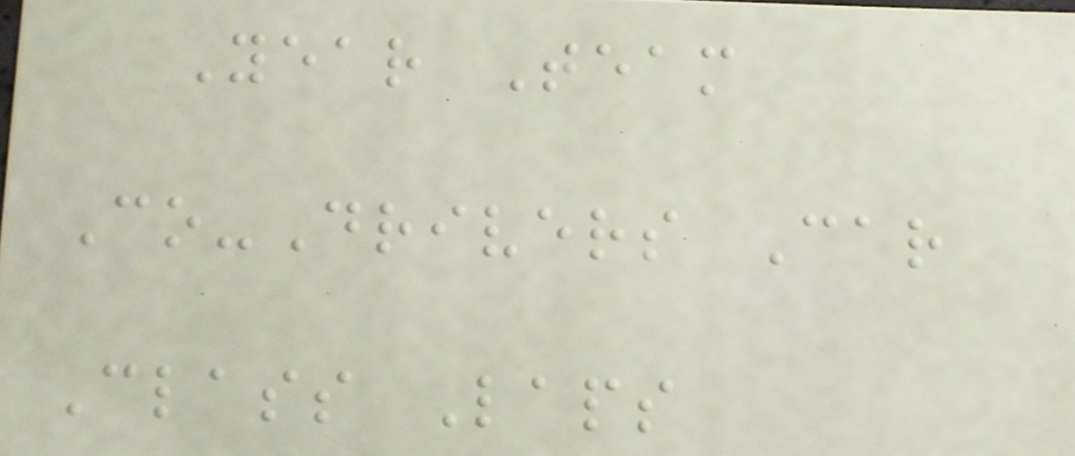Year Team
Co-Drivers Car
Class Laps
